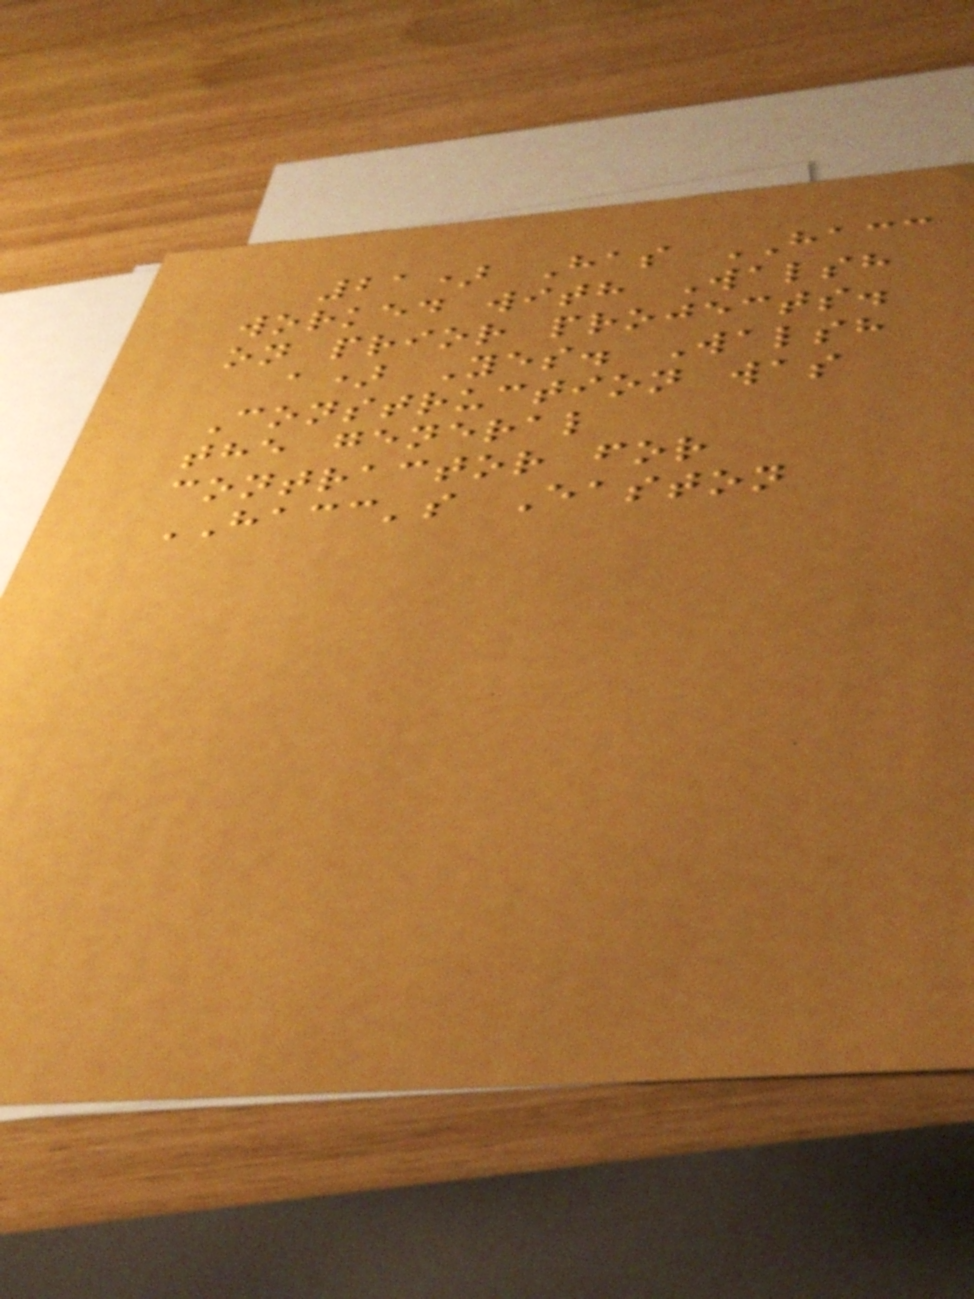21) Has HACC
worked with Walsh
on prior projects.
a) Yes. Walsh
Construction was
the general
contractor for
HACC's Easton
